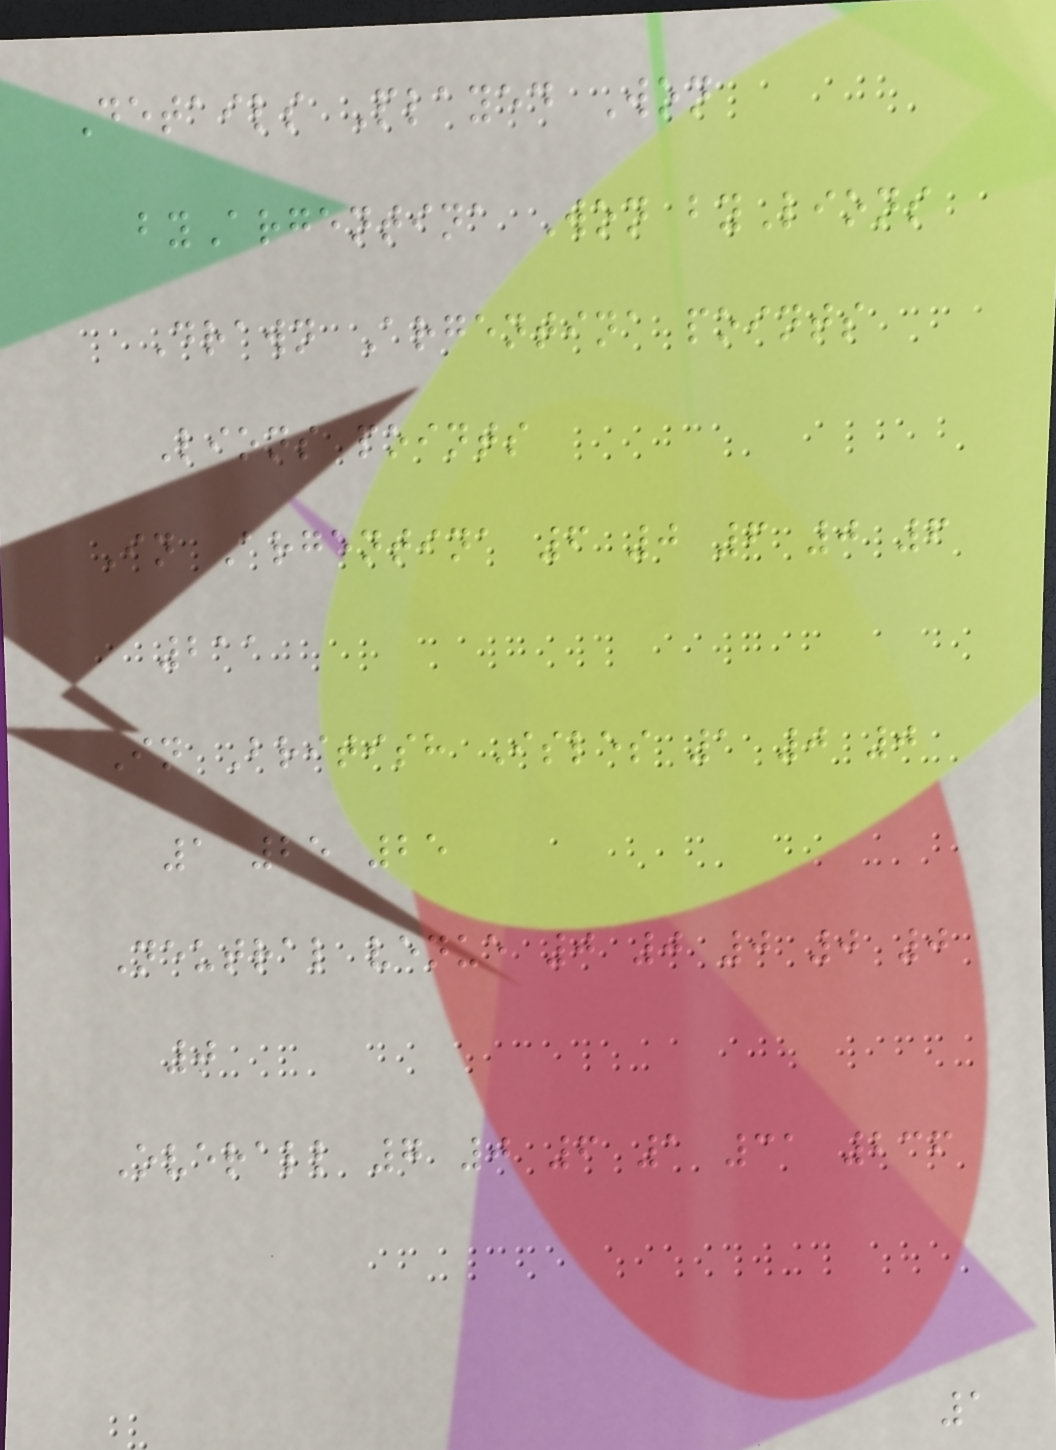Details Played Won
byArgentina Won byLions
Drawn Argentina points
Lions points
In Argentina 6 0 6 0 6
211
In British Isles 1 0 0
1 25 25
Neutral venue 0 0 0 0 0
0
Overall 7 0 6 1 31 236
1
